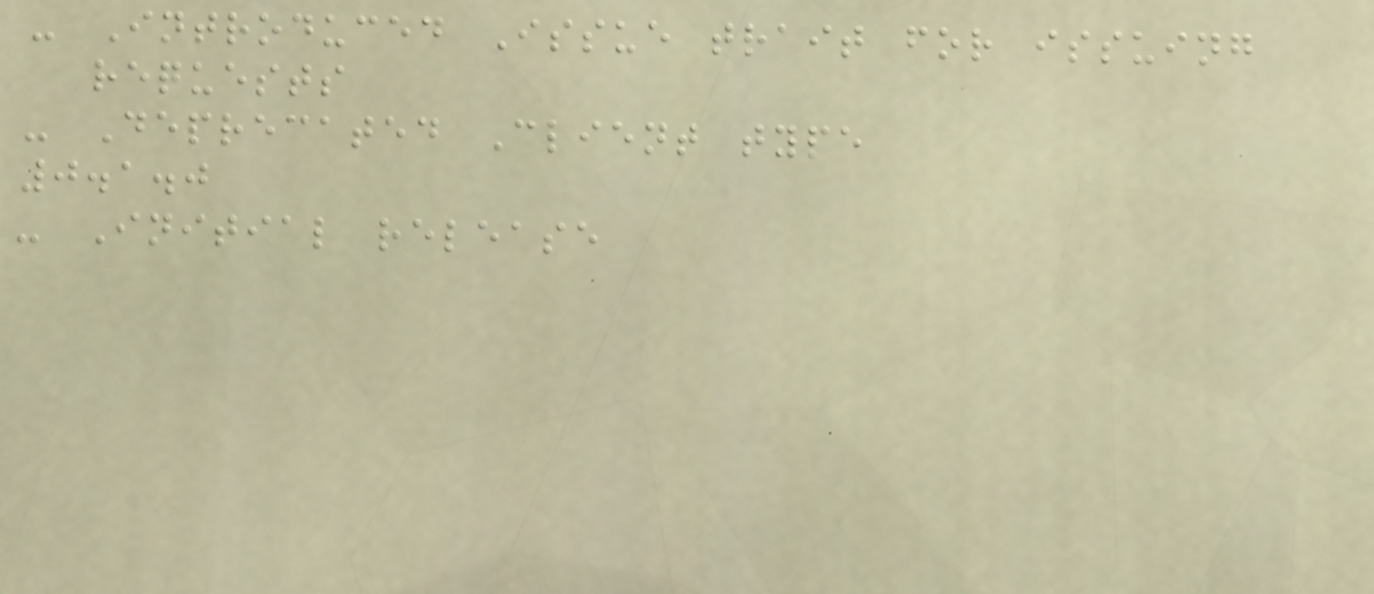- Introduced Issue trait for issuing
requests
- Deprecated Client type
0.1.0
- Initial release
